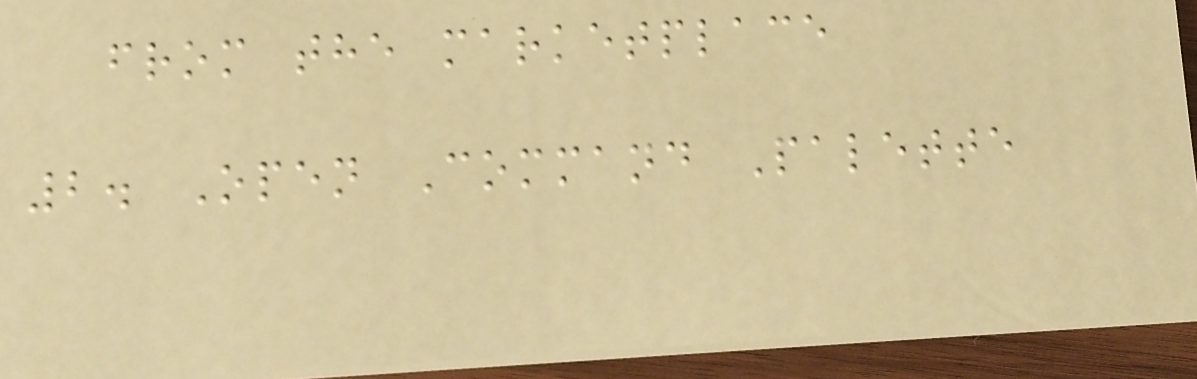from the marketplace
2. Open Command Palette
